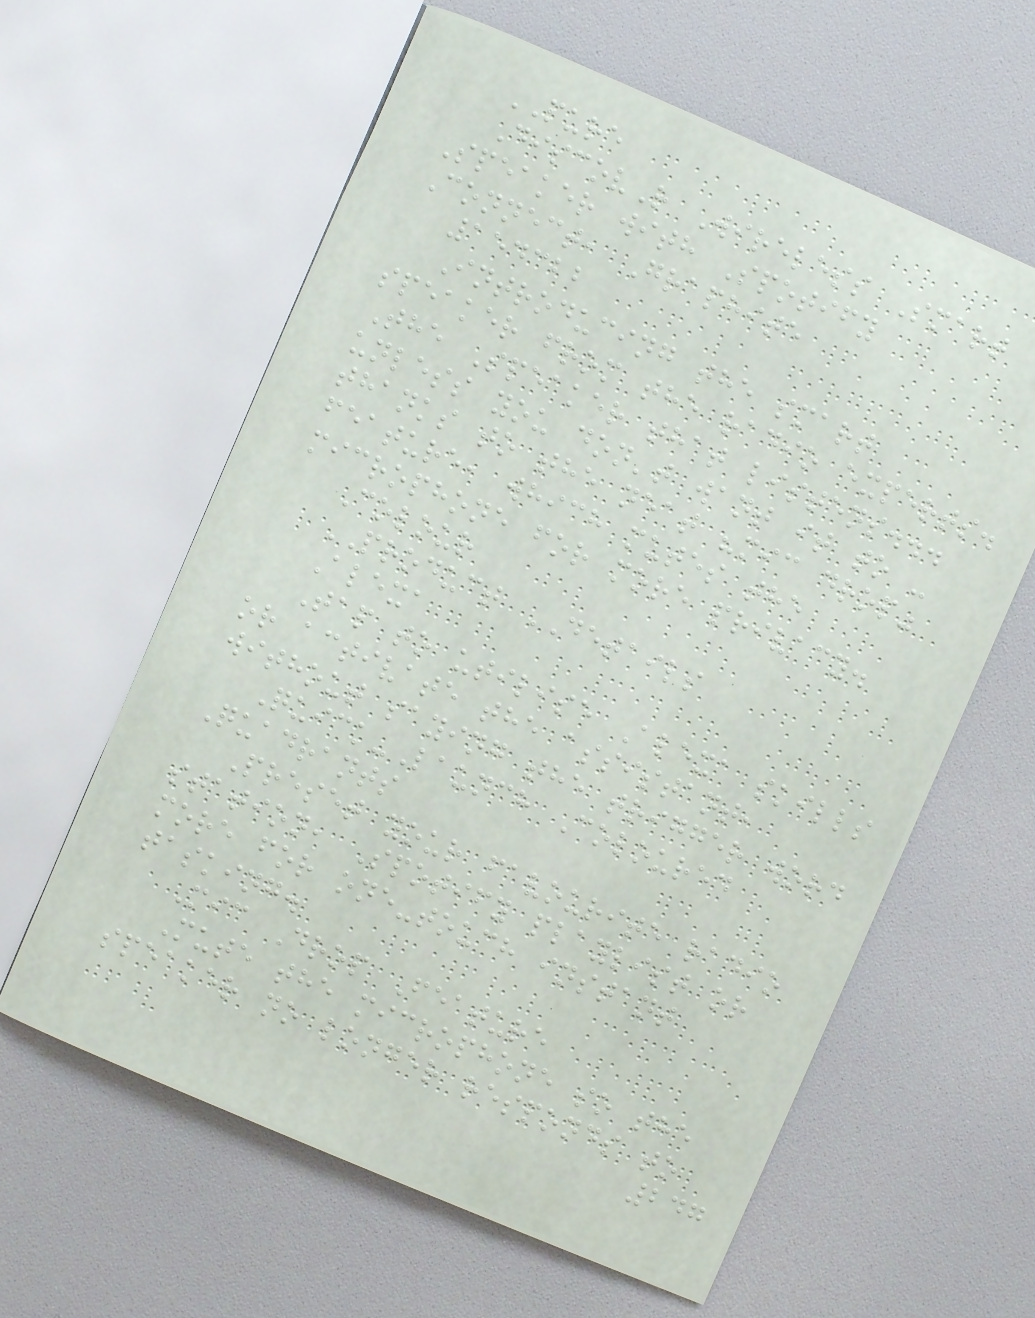PURE
DiscovR Wireless Smart
Speaker with Spotify
Connect, Graphite
154322
Introducing the smart
speaker from the radio experts.
The Speaker that listens...
unless you don't want it to -
thanks to the neat "mic drop"
feature, which mutes the
microphone for more privacy.
Colour
PRODUCT DETAILS
Alexa
Tap to utilise Alexa skills
or activate the assistant,
without saying the trigger word
Quick-Launch Coloured
Quadrants
Preset your favourite radio
station, Spotify playlist or
more for one-touch instant
tasking.
Mic Drop Feature
Mute the microphone so the
speaker no longer responds to
247
